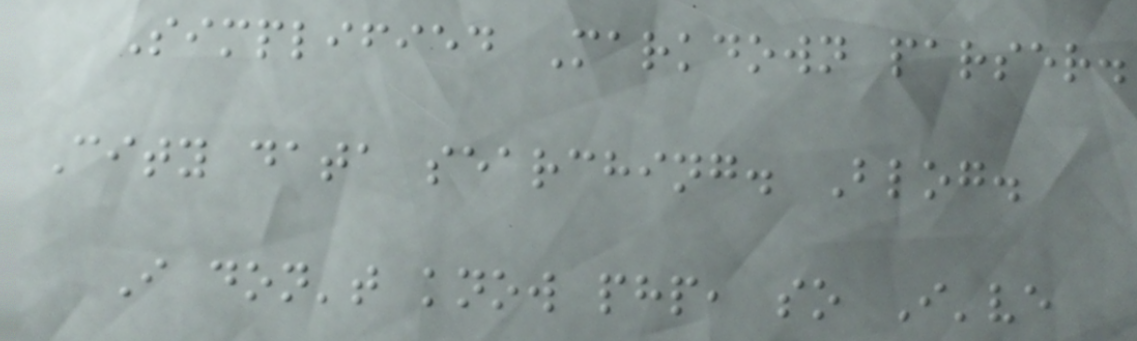Simplified Markdown parser.
City data searching. Blog.
I don't know php, so I've
